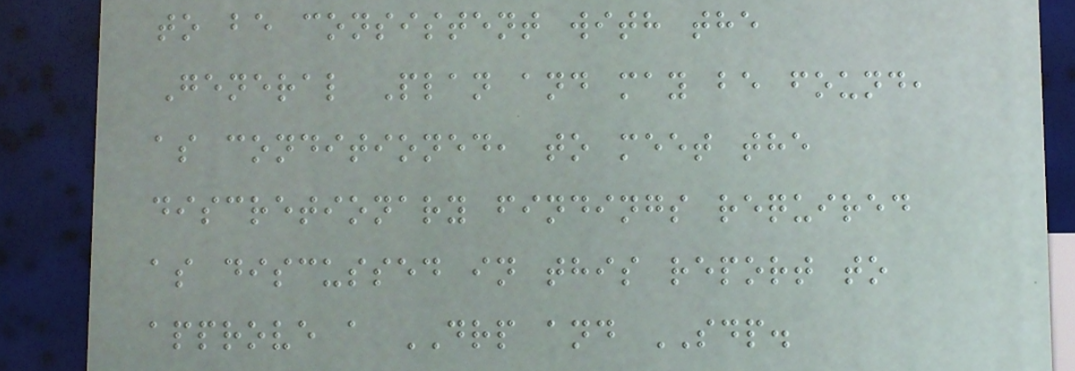to be consistent with the
General Plan and may be found,
as conditioned, to meet the
discretionary findings required
as discussed in this report to
approve a DRP and SDP.
